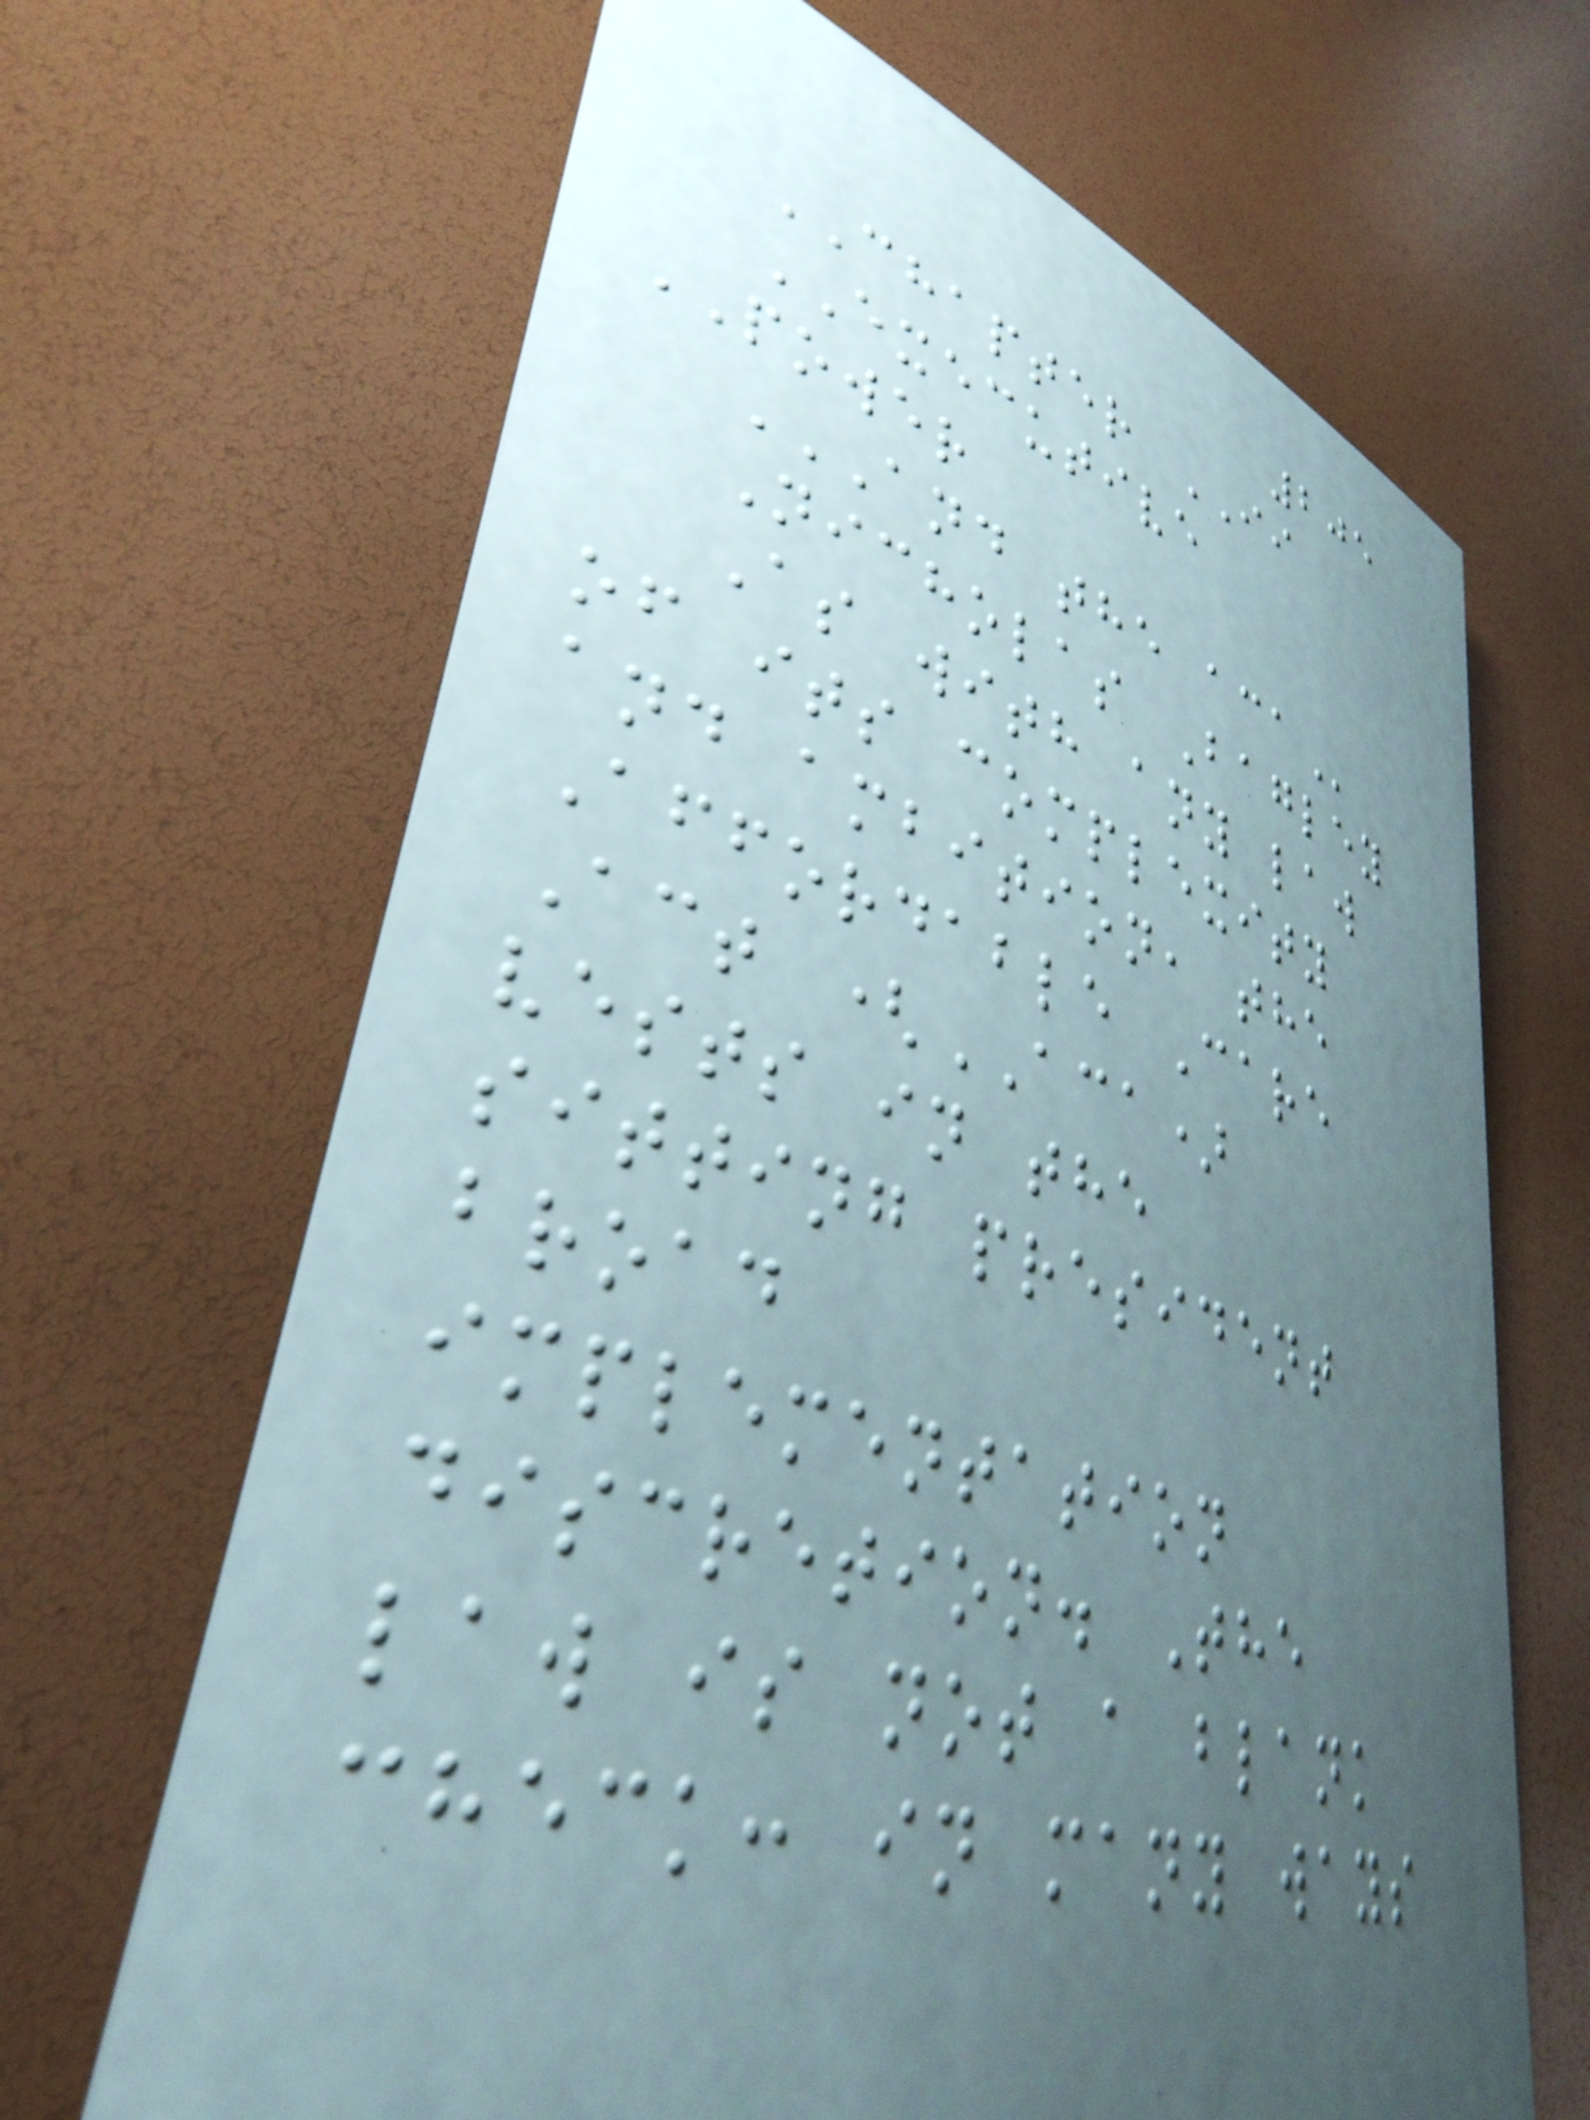205
CHAPTER II
EXECUTIVE
POWER
AND THE ACA
Nicholas Bagley
As with any law
of its complexity
and ambition, the
Affordable Care
Act (ACA)
vests in the
sitting president
broad
implementation
discretion. The
law is not a blank
check: in many ways
